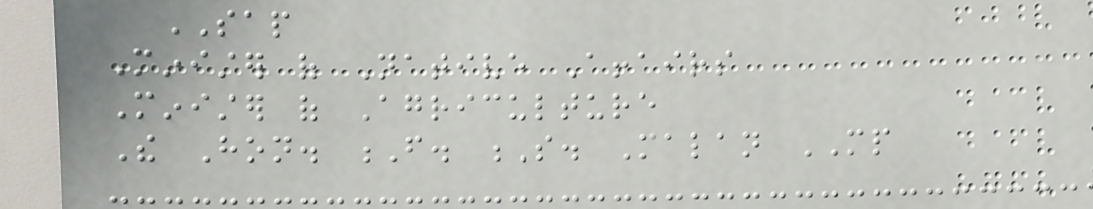SAP
Minister of Native Affairs
Minister of Agriculture
The Hon. F. S. Malan MP
